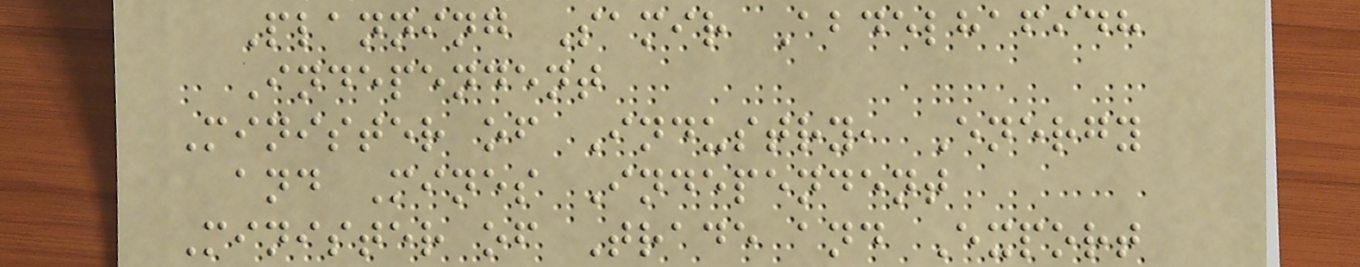Planning Samir Abdelhafidh
Independent
Minister of Industry, Energy
and Mines Independent
Minister of Trade and Export
